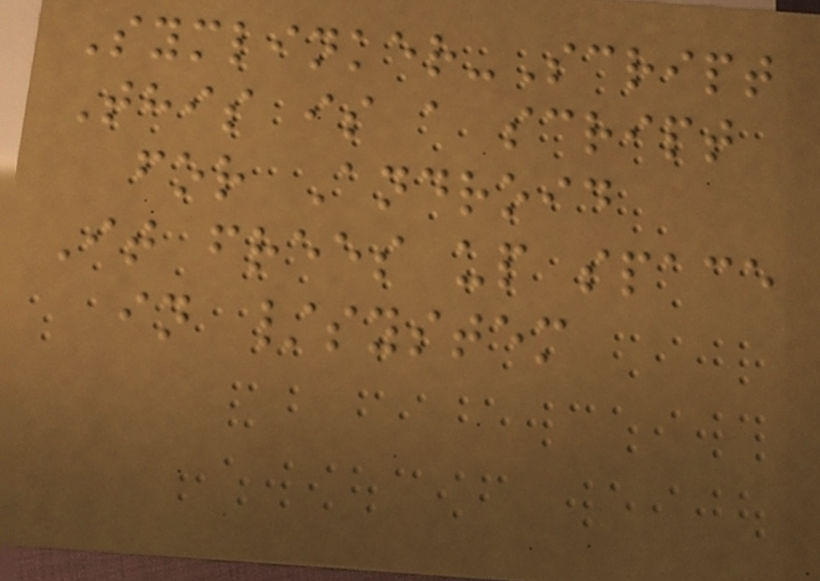Symlinker-Script
This is a script
for Android
It frees up space
in /system
